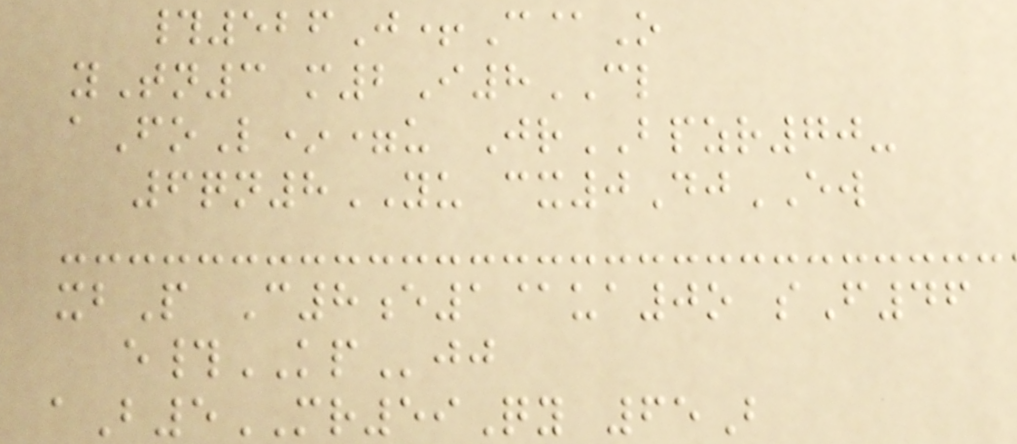#526J+C@O
yTn3 m2I8CL
aFoL*=u JrBPZR70-
6qn8YU cx0DjEW
xbP C8e1@ua0o sF46
e#KPjj
aB5MR59Qy 65B
